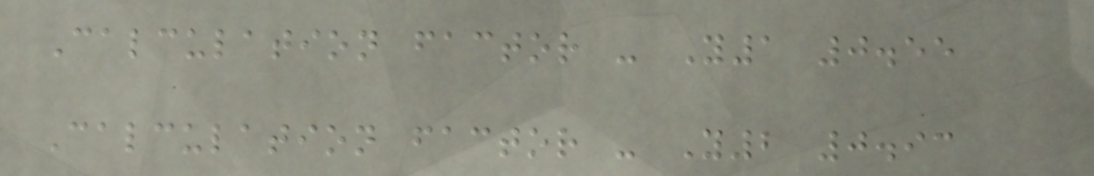Calculation factor - Y1 0.55
Calculation factor - Y2 0.93
